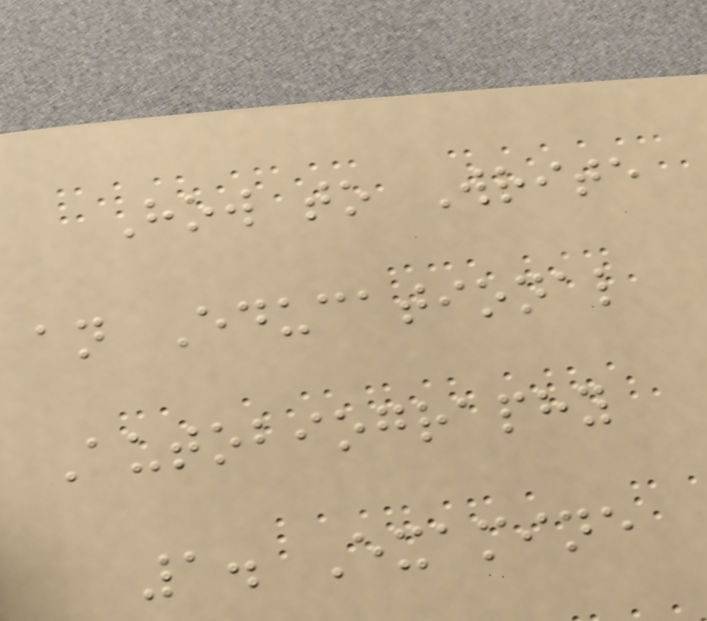How to Write
an Educational
Autobiography
1. Examine
